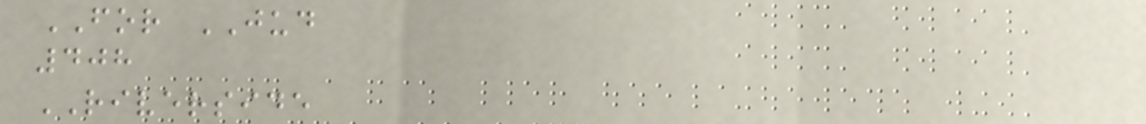FOR JUD
408
RIVERSIDE
